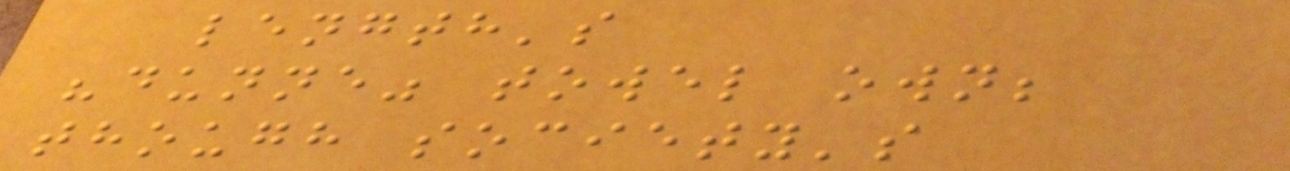length's
"dunne" towel own;
though society's
